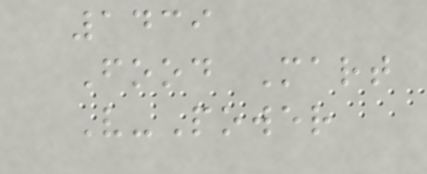1439
Food Mart
V-Power
